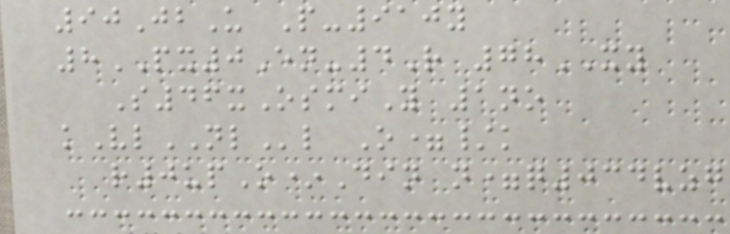90JbU P-910y
8PX0En-4R 78XY
S46xOsmiY 1no
kVlNLl O=/k
r0upO*Din n=q034vzg
